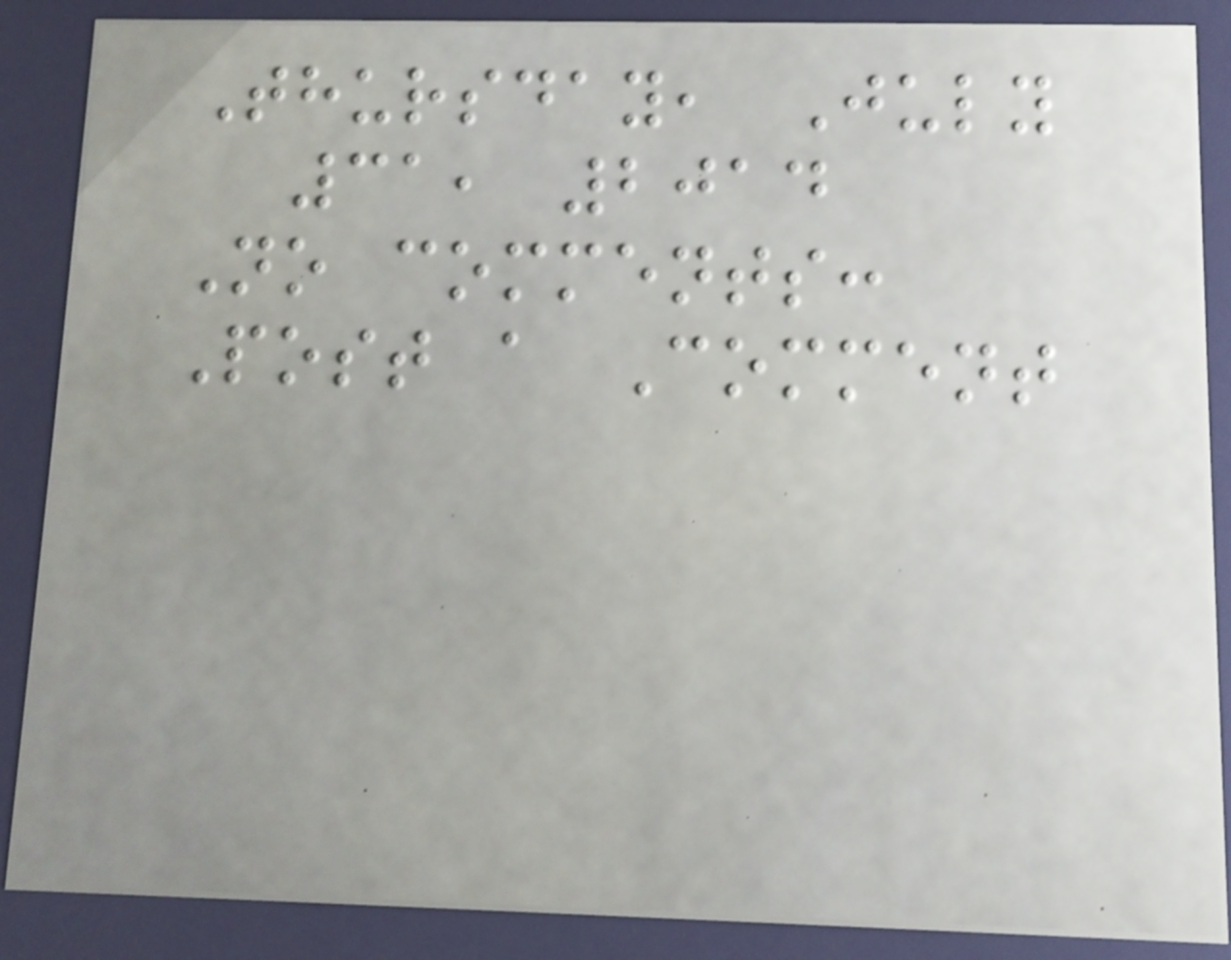Thursday, July
31, 2014
No comments:
Post a Comment
